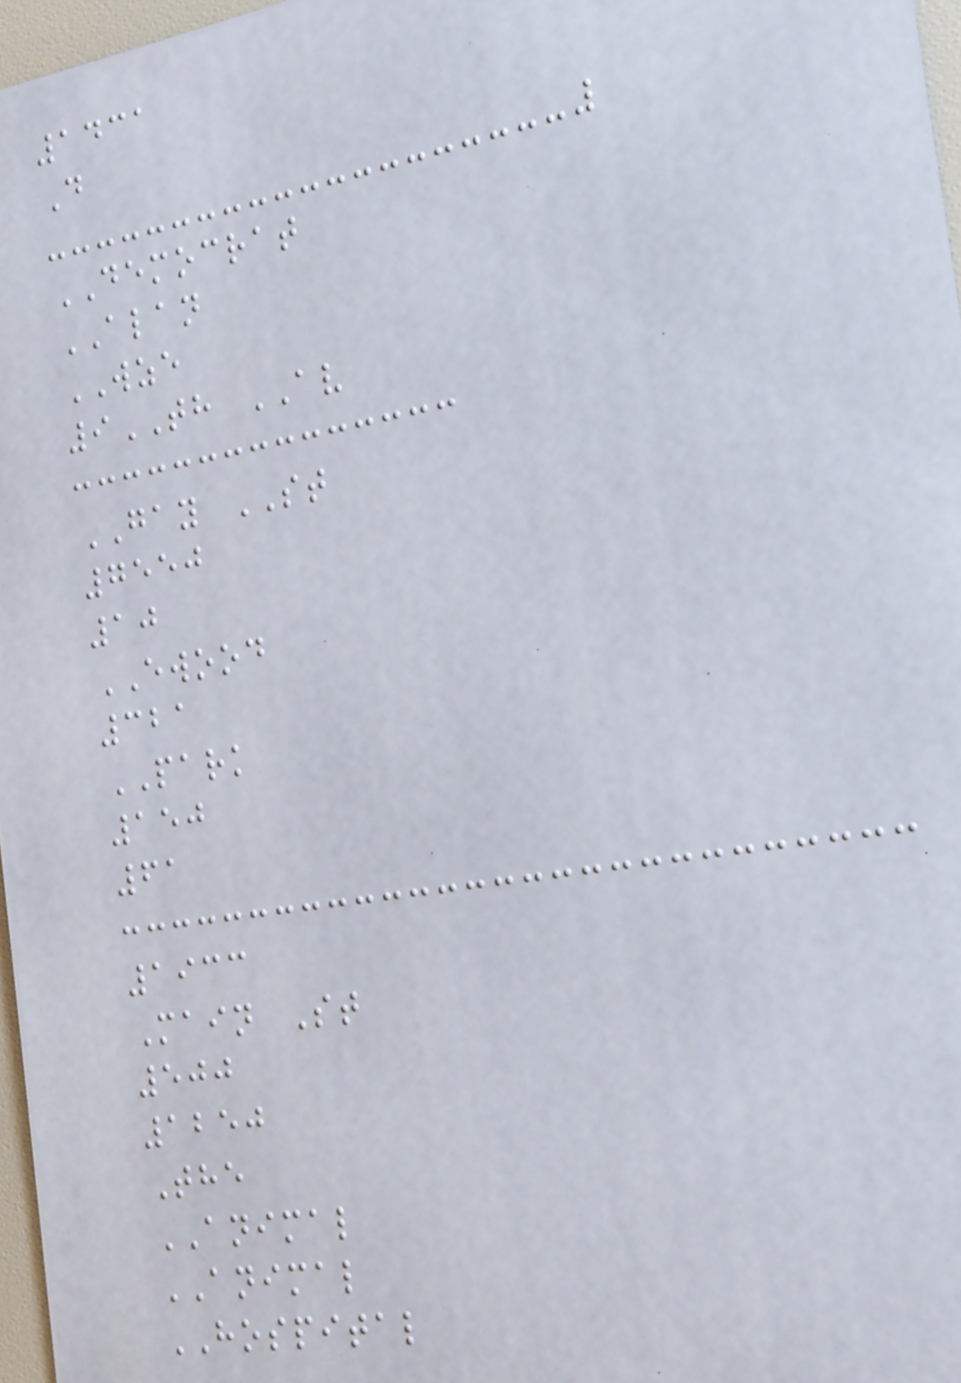1431
D
DEMOCRAT
ALAN
WZE
9TH AV
GAY ST
7550
10
EWOOD
321
PARK
150
61
1933
Main St
500
1250
The
ANIMAL
ANIMAL
HOSPITAL
